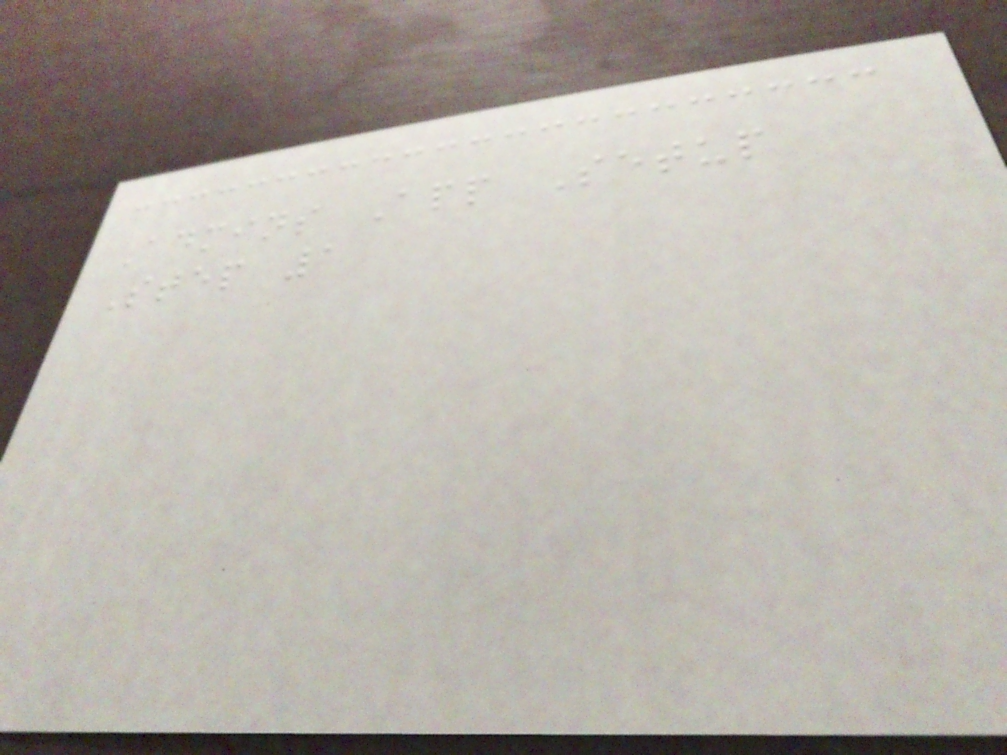Admins App Setup
Step 1
